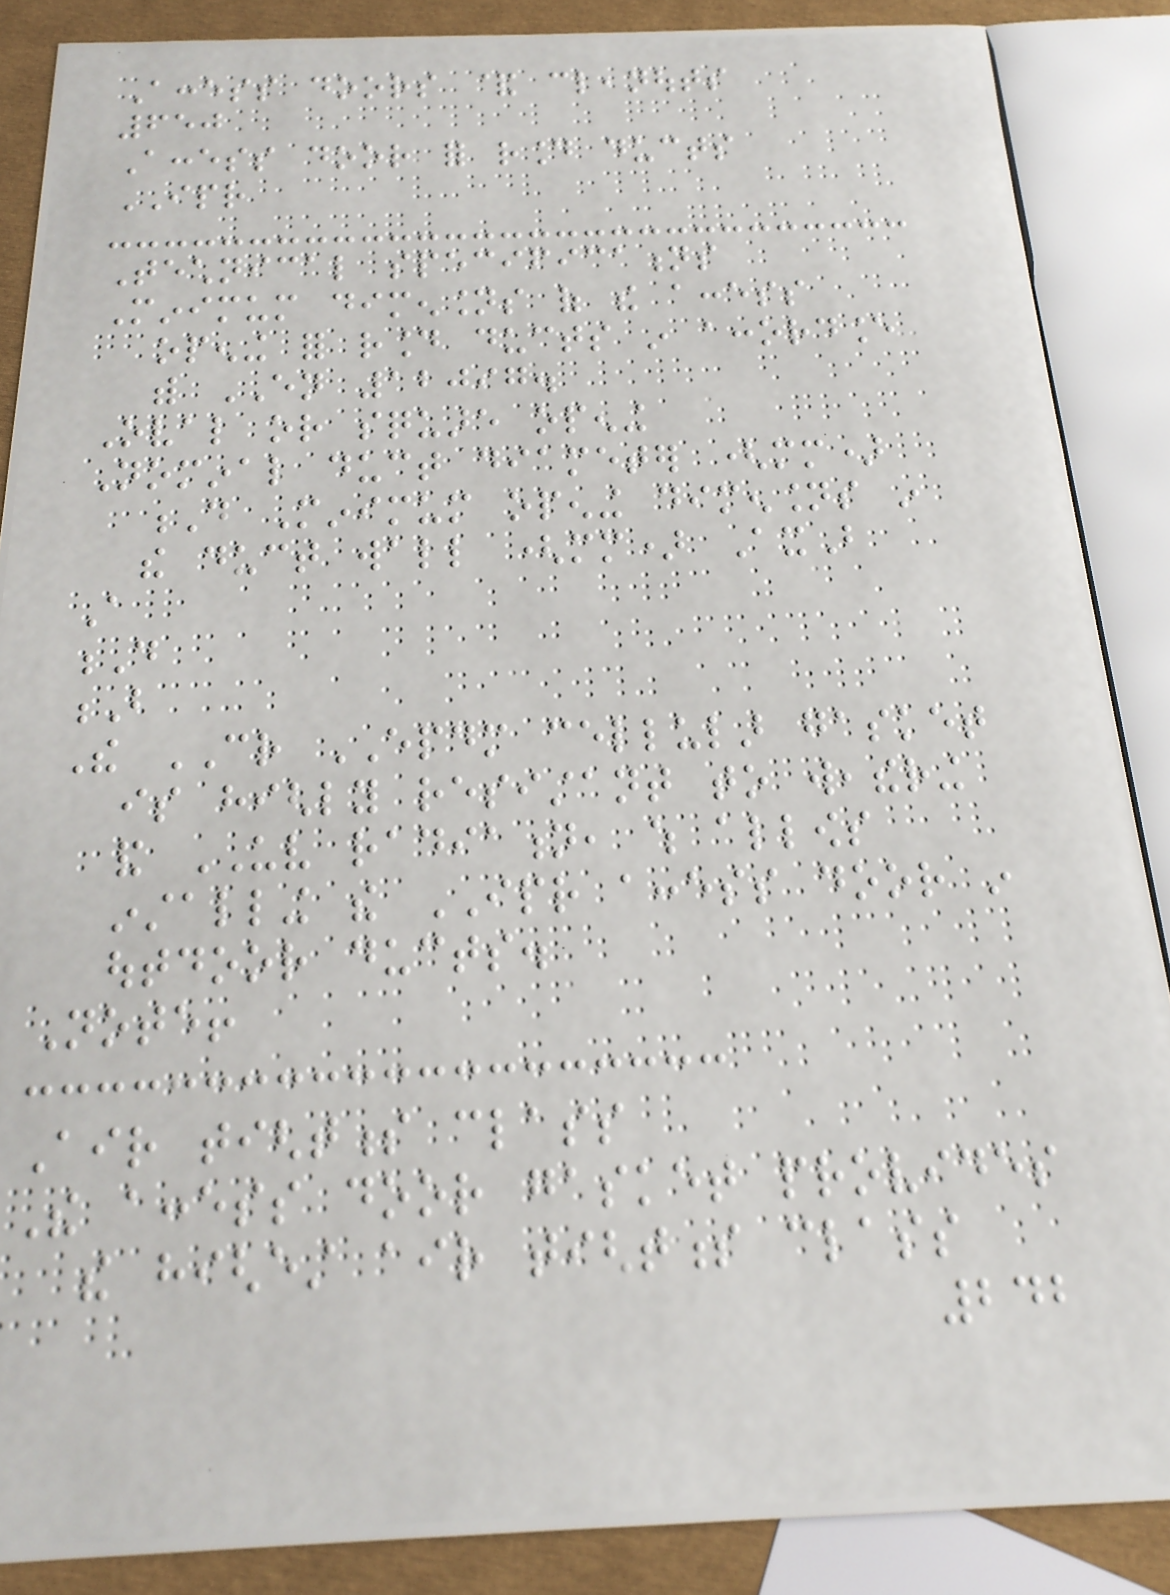Access doors & cleanouts
650
Access door for round ducts
IPR
Technical specifications
Minimum dimensions of the access
opening for round ducts in accordance
with EN 12097.
Oval or square opening
Nominal duct diameter (mm)
D Minimum opening dimensions in
the duct wall (mm) AxB
A
D
B
The CR EPDM cellular gasket
is highly resistant to weathering
and UV radiation, which allows
installing the IPR access door in
outdoor ducts.
Note!
Air tightness class
The access door gasket provides
the highest air tightness class
242
